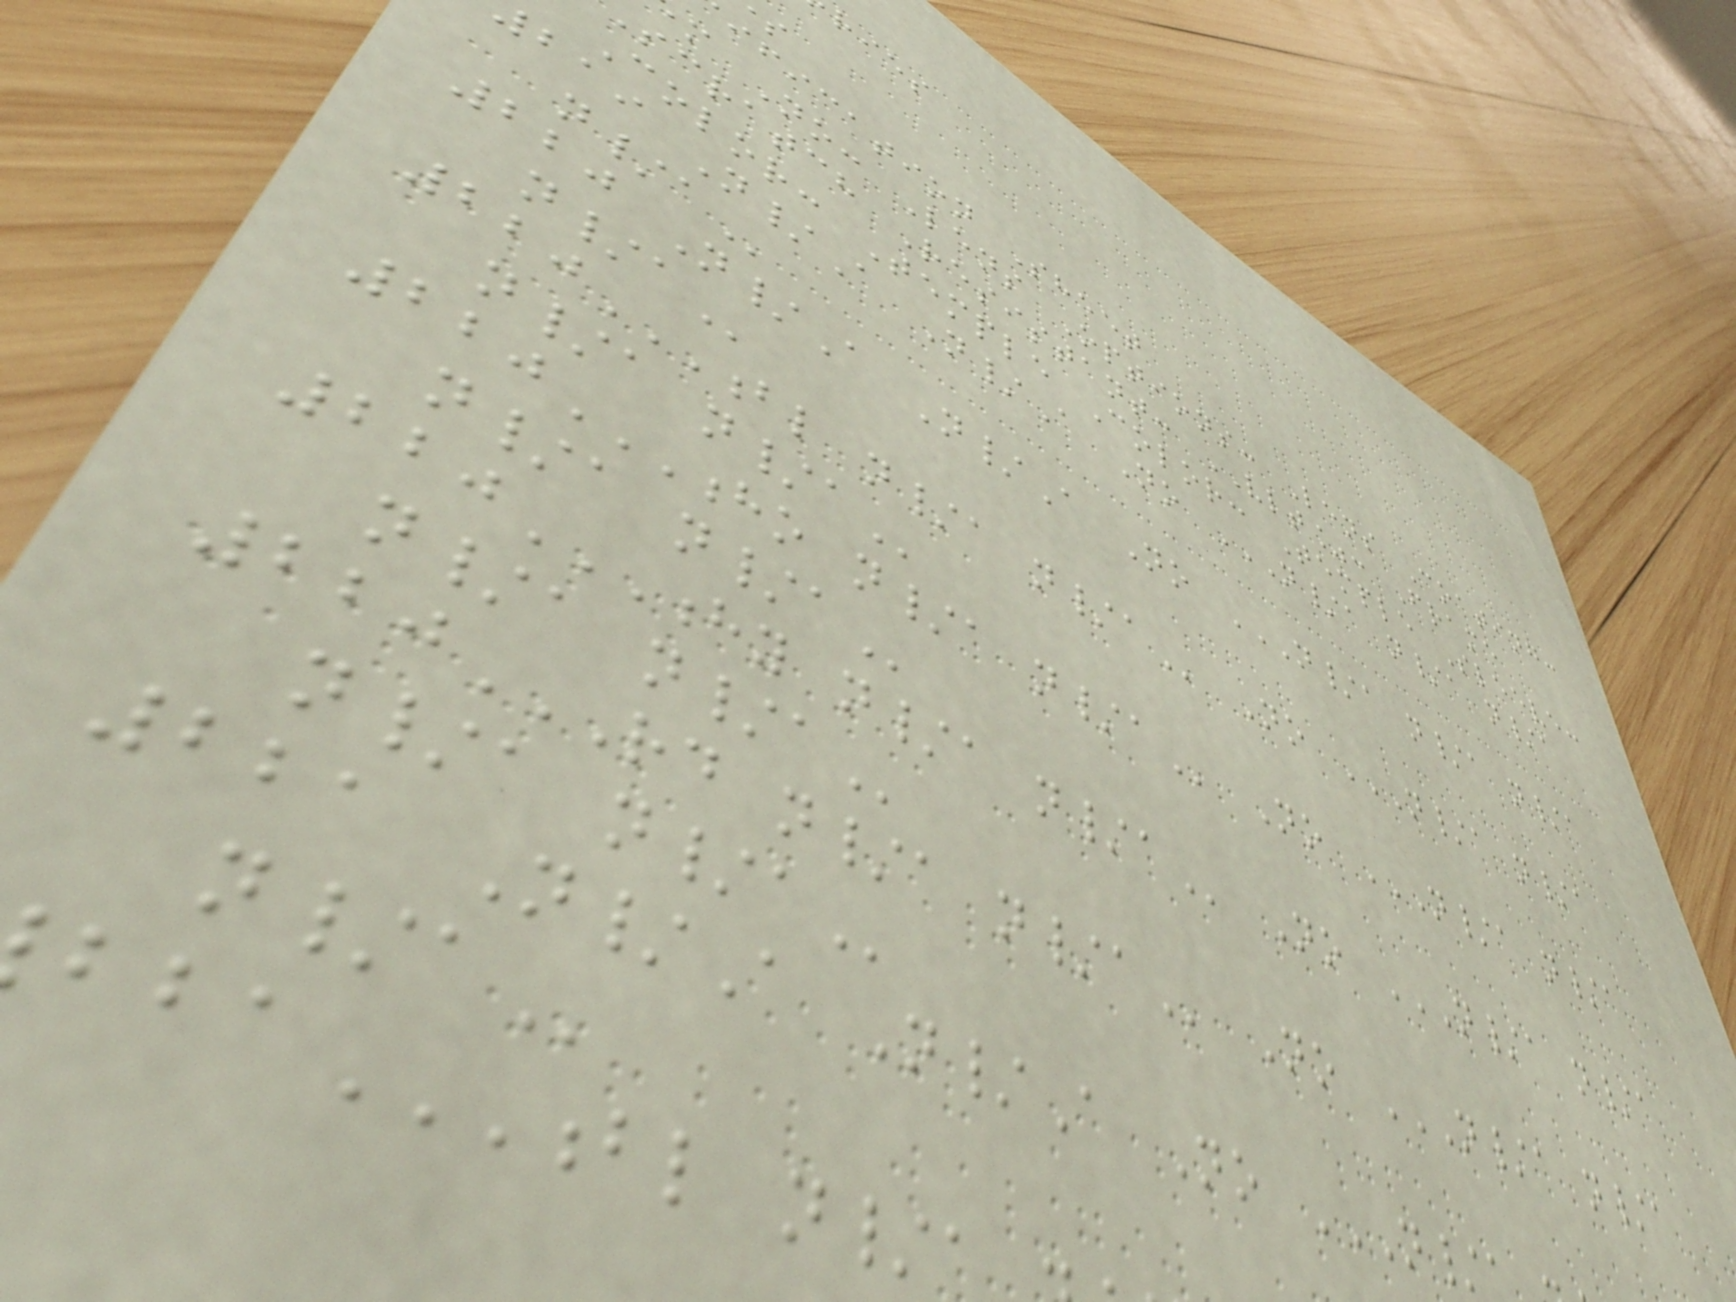ries
ification Sheet
m No: Lens Options: Lens Coating:
scratch Resistant: VLT%: Frame
Color: Temple Color: Temple Sleeve:
220 N/A N/A No N/A N/A N/A
220BL N/A N/A No N/A N/A
n/a
220HO N/A N/A No N/A N/A
n/a
220HY N/A N/A No N/A N/A
n/a
220RD N/A N/A No N/A N/A
n/a
221 N/A N/A No
